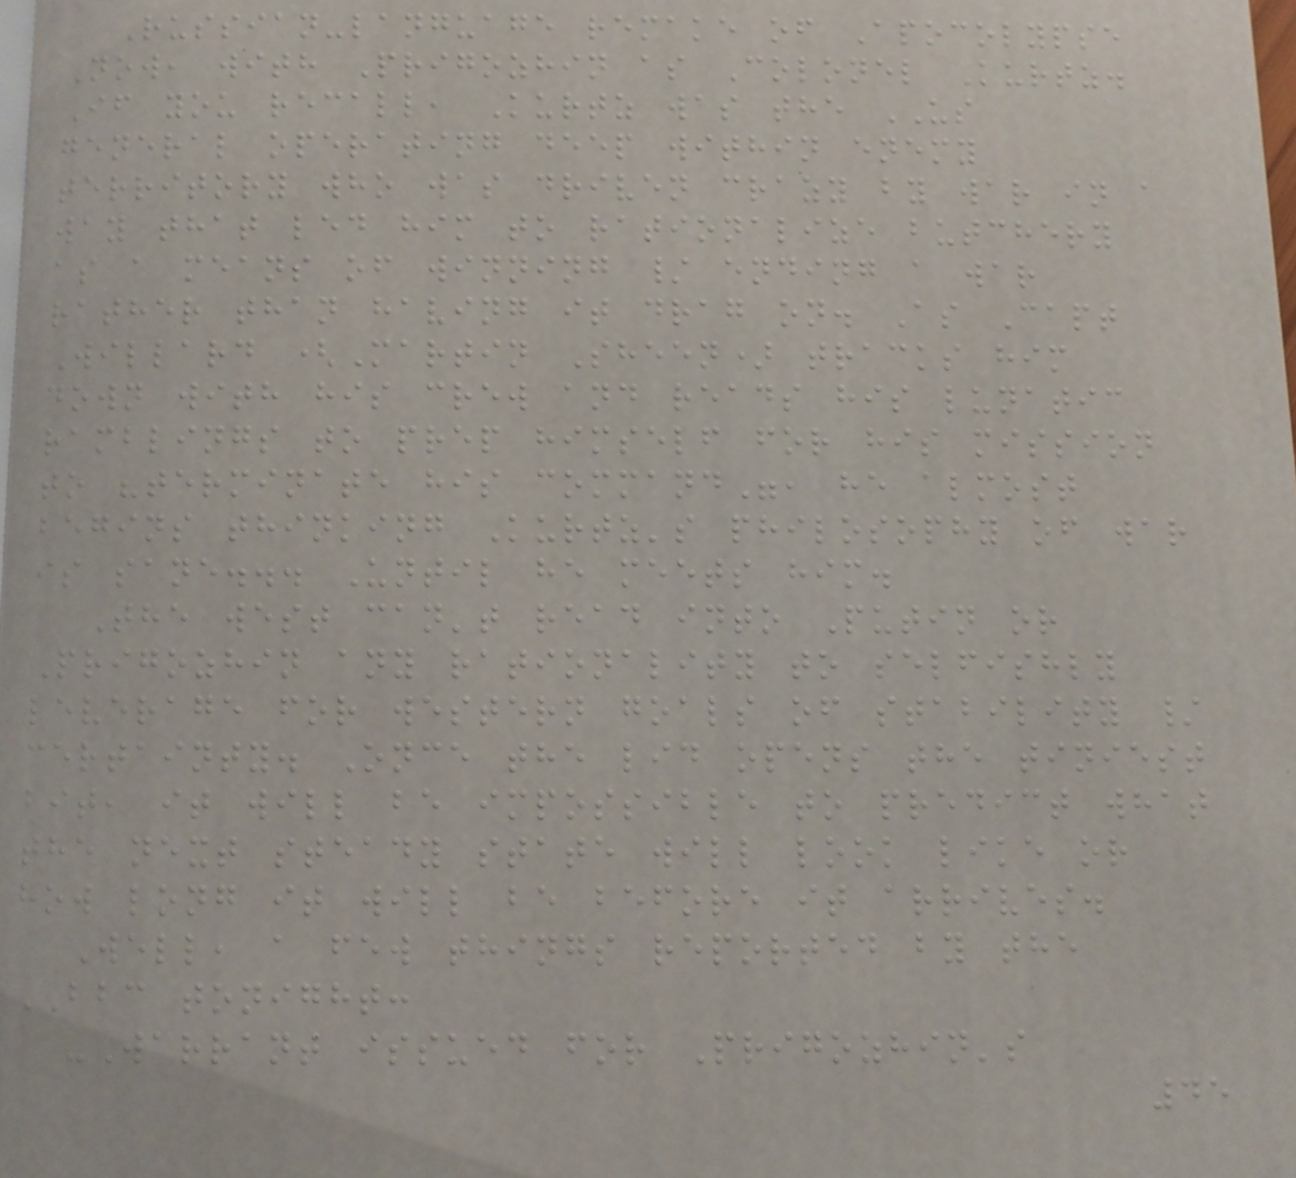Russian-language remake of Apocolypse
Now, with Prigozhin as Colonel Kurtz.
If you recall, Kurtz was the US
general operating deep within enemy
territory who was driven crazy by war in a
way that led him to rationalize butchery
as a means of winning / ending a war
rather than having it drag on. As Capt
Willard (Martin Sheen) tracks him
down with his crew and reads his lunatic
ramblings to prep himself for his mission
to "terminate his command", he almost
begins thinking Kurtz's philosophy of war
is sane... Until he meets him.
The west can't read into Putin or
Prigozhin any rationality to selfishly
leverage for western goals of stability /
certainty. Once the lid opens the tiniest
bit, it will be impossible to predict what
the next steady state will look like or
how long it will be before it arrives.
Well, a few things reported by the
BBC tonight:
-Warrant issued for Prigozhin's
45
